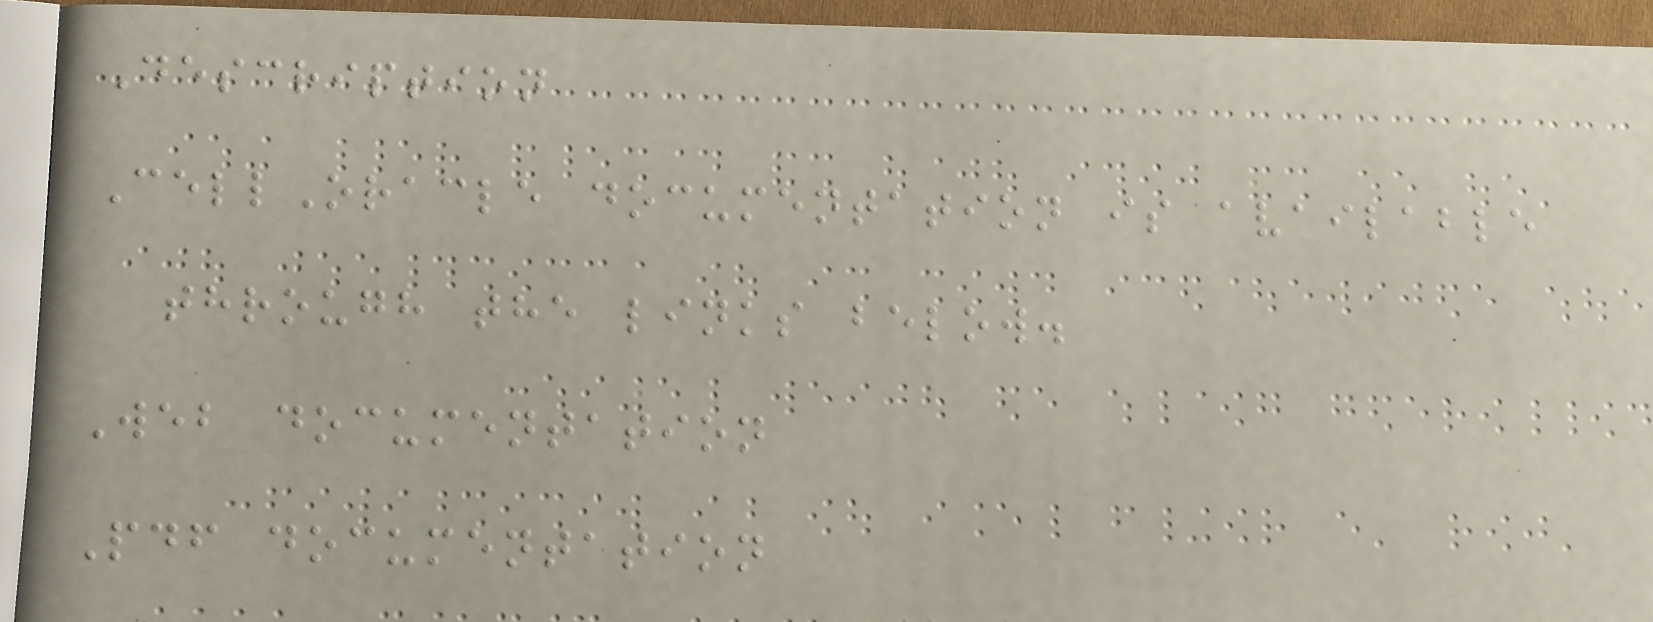Description
CellOracle documentation is available
through the links below.
Web documentation
Pdf documentation
